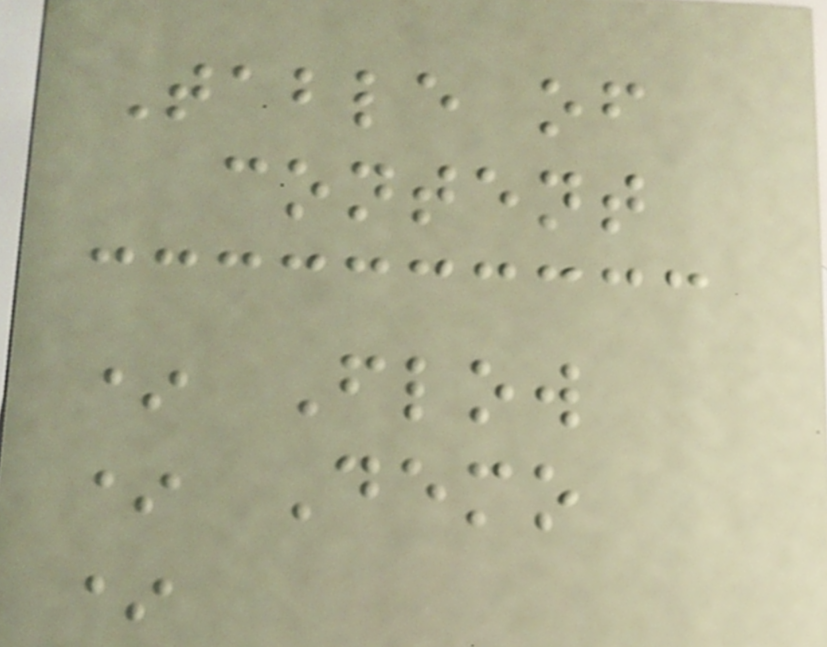Table of
content
* Flow
* Demo
*
